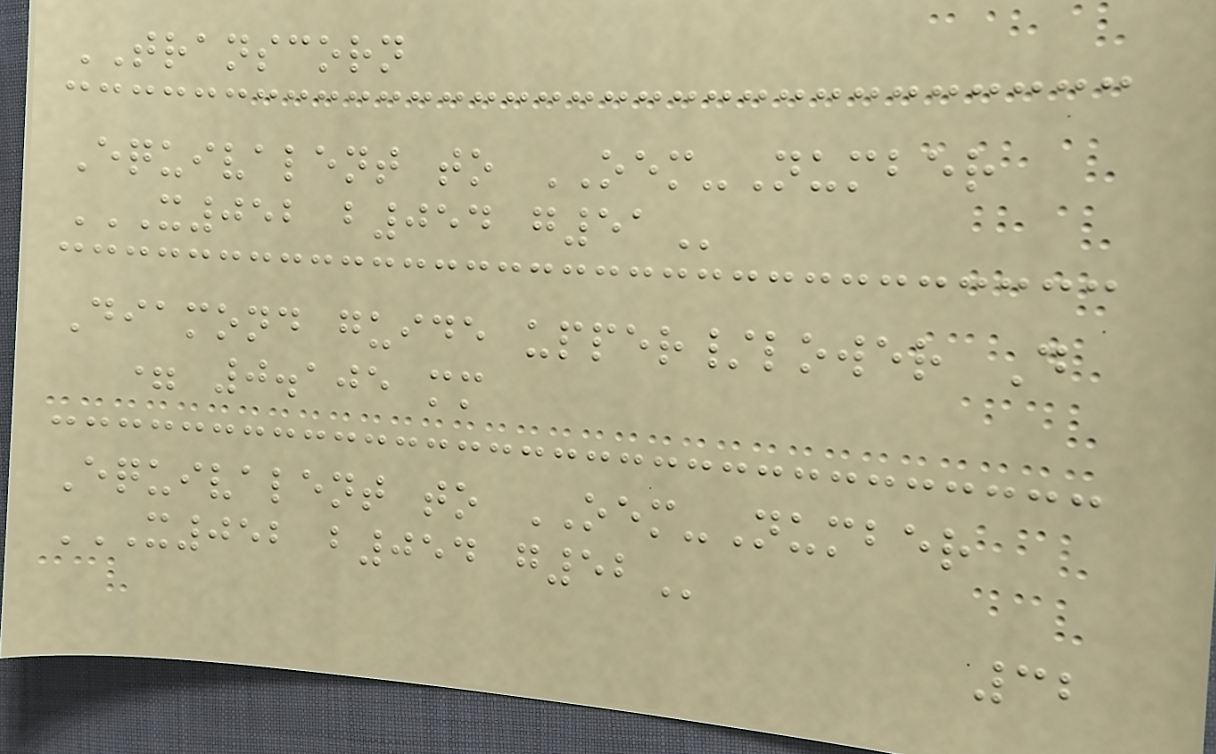TRANSCORN
Equivalent to OEM-Number
X052 B054 G51
Diamond guide upper/lower D
= 0.105 mm
Equivalent to OEM-Number
X052 B054 G52
32
